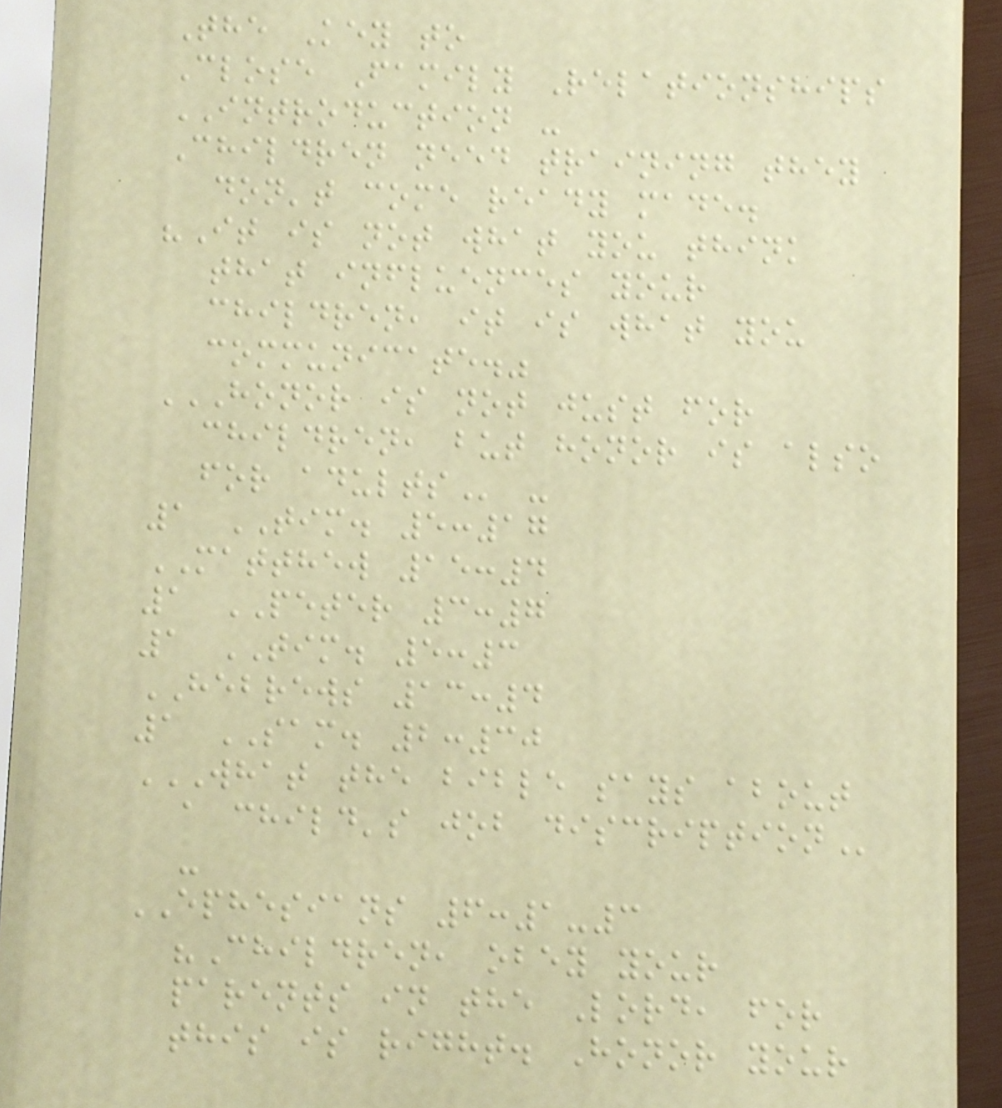The Key to
Close Family Relationships
INTRODUCTION -
Children need training they
don't come ready made.
"It is not what you think
that influences your
children, it is what you
communicate."
HONOR IS NOT JUST FOR
CHILDREN, BUT HONOR IS ALSO
FOR ADULTS -
1 TIM. 5:17
MATTHEW 15:4
1 PETER 3:7
1 TIM. 5:3
HEBREWS 13:4
1 SAM. 2:30
WHAT THE BIBLE SAYS ABOUT
A CHILD'S JOB DISCRIPTION
-
EPHESIANS 6:1-3
"Children, obey your
parents in the Lord, for
this is right. Honor your
